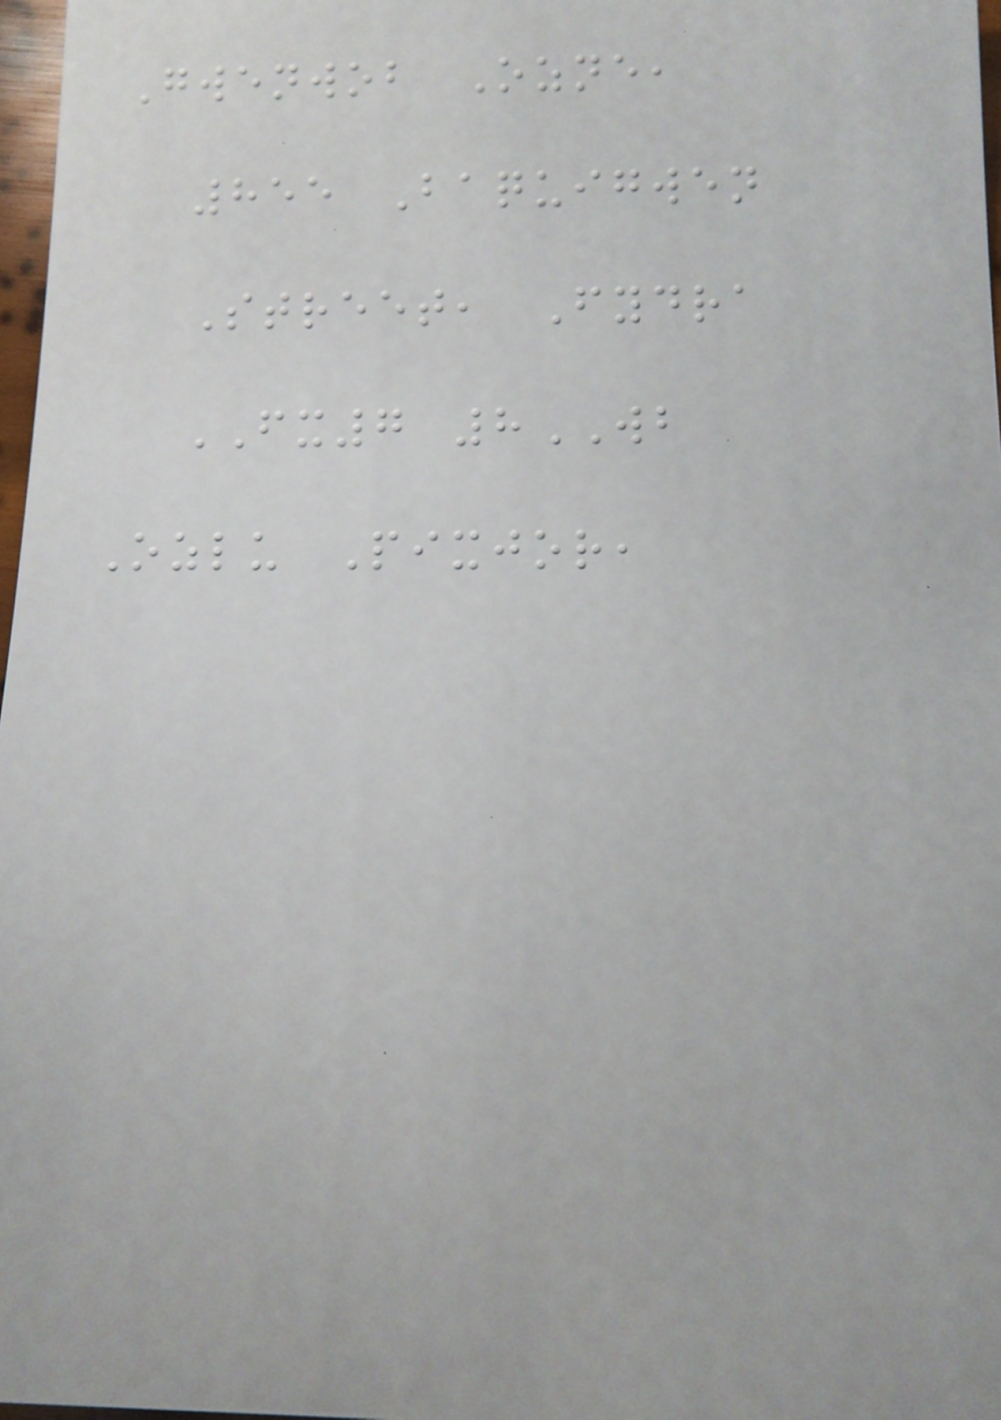Gwenwob Ozne,
855 Baquigwen
Street, Fydra
FX7 8WB
Ozlu Pixjor,
